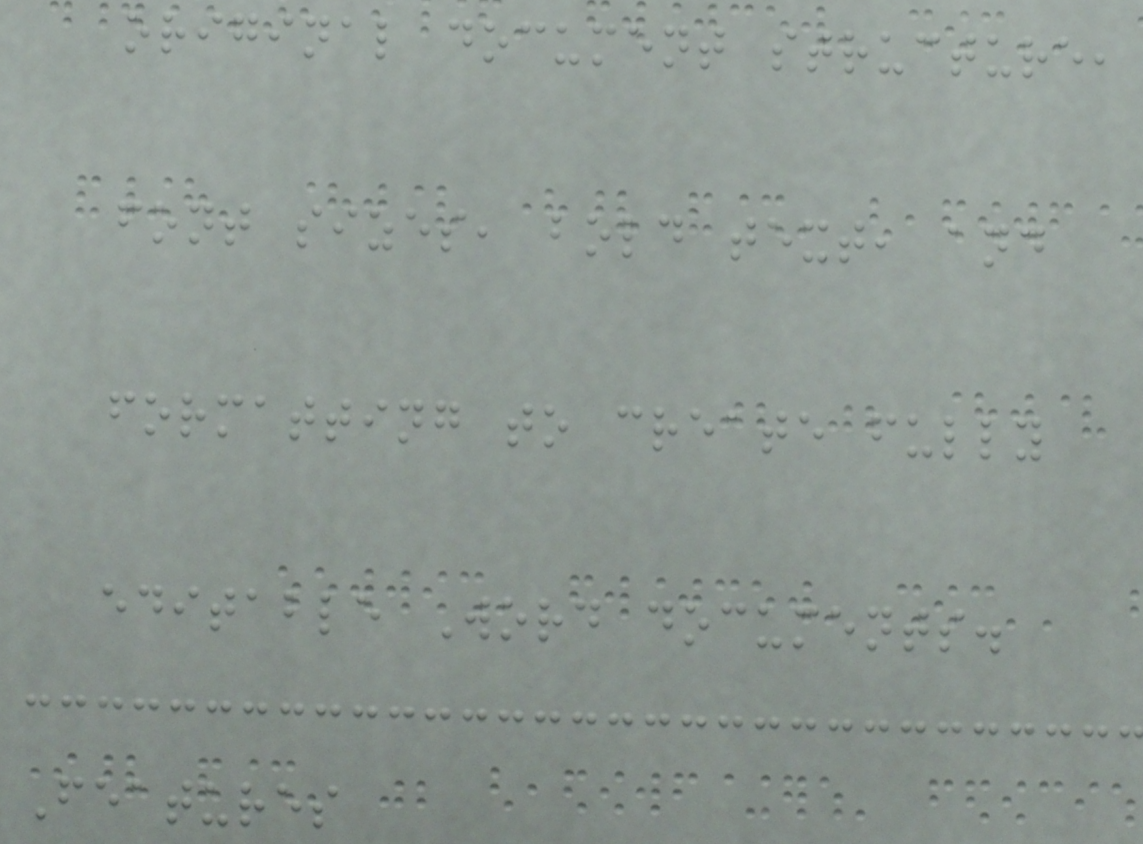original document structure,
font sizes, bold text, and
formatting to create fully
editable Word documents.
Features
